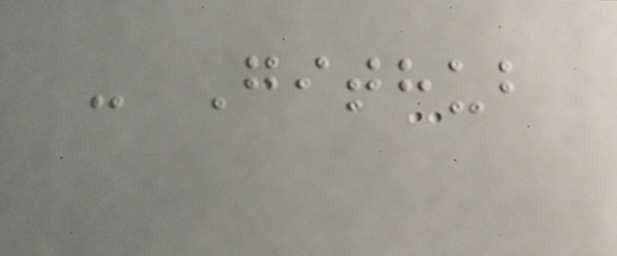- Github
